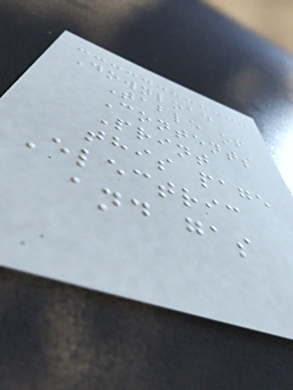Download
Table of
Contents
Print
this page
Electric
and gas
